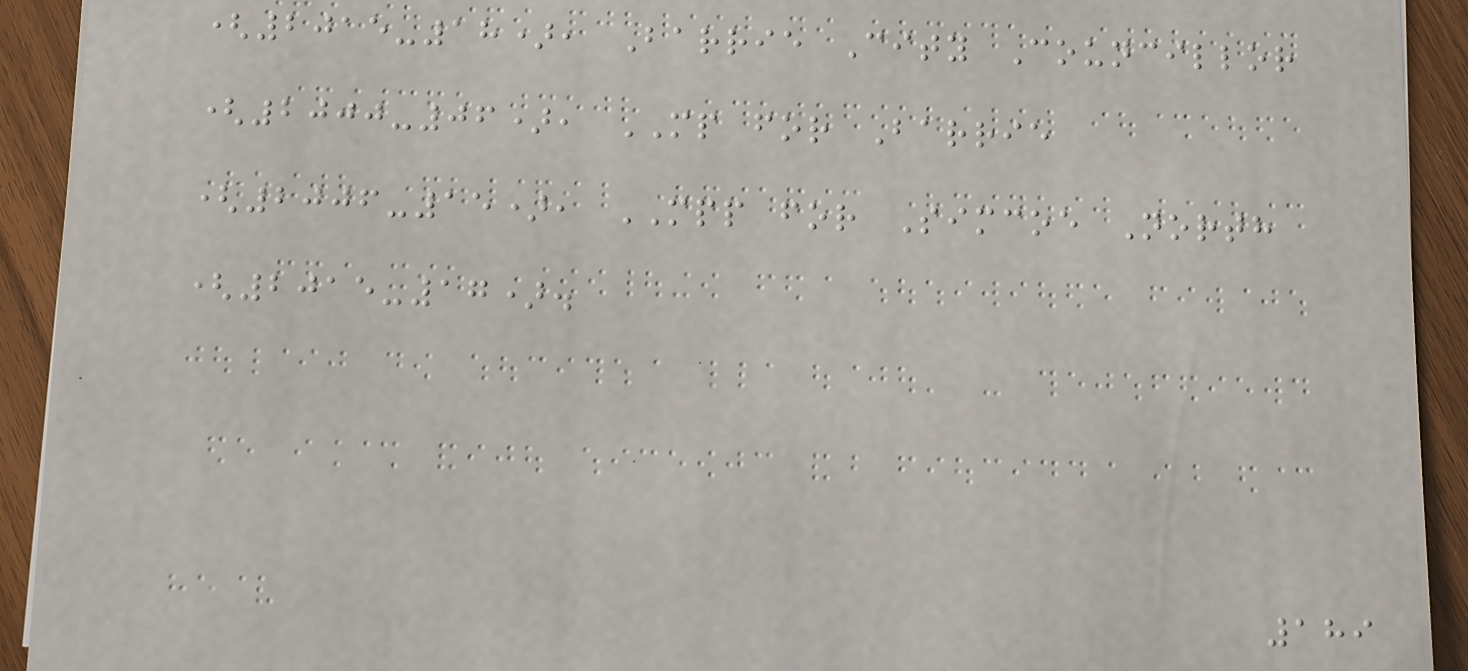(2015-18), Barrie City Councillor
(2000-06), MP for Barrie
(2006-15), MPP for Simcoe North
(2015-17).
189
